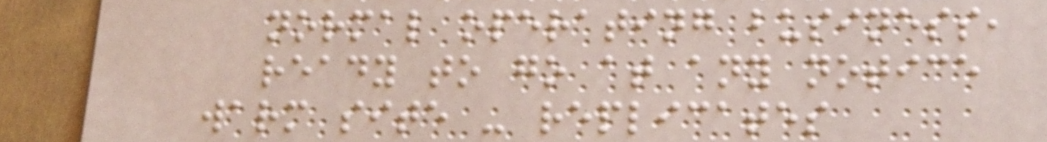normal operating business,
ready to go at any notice
warm site - replicates
